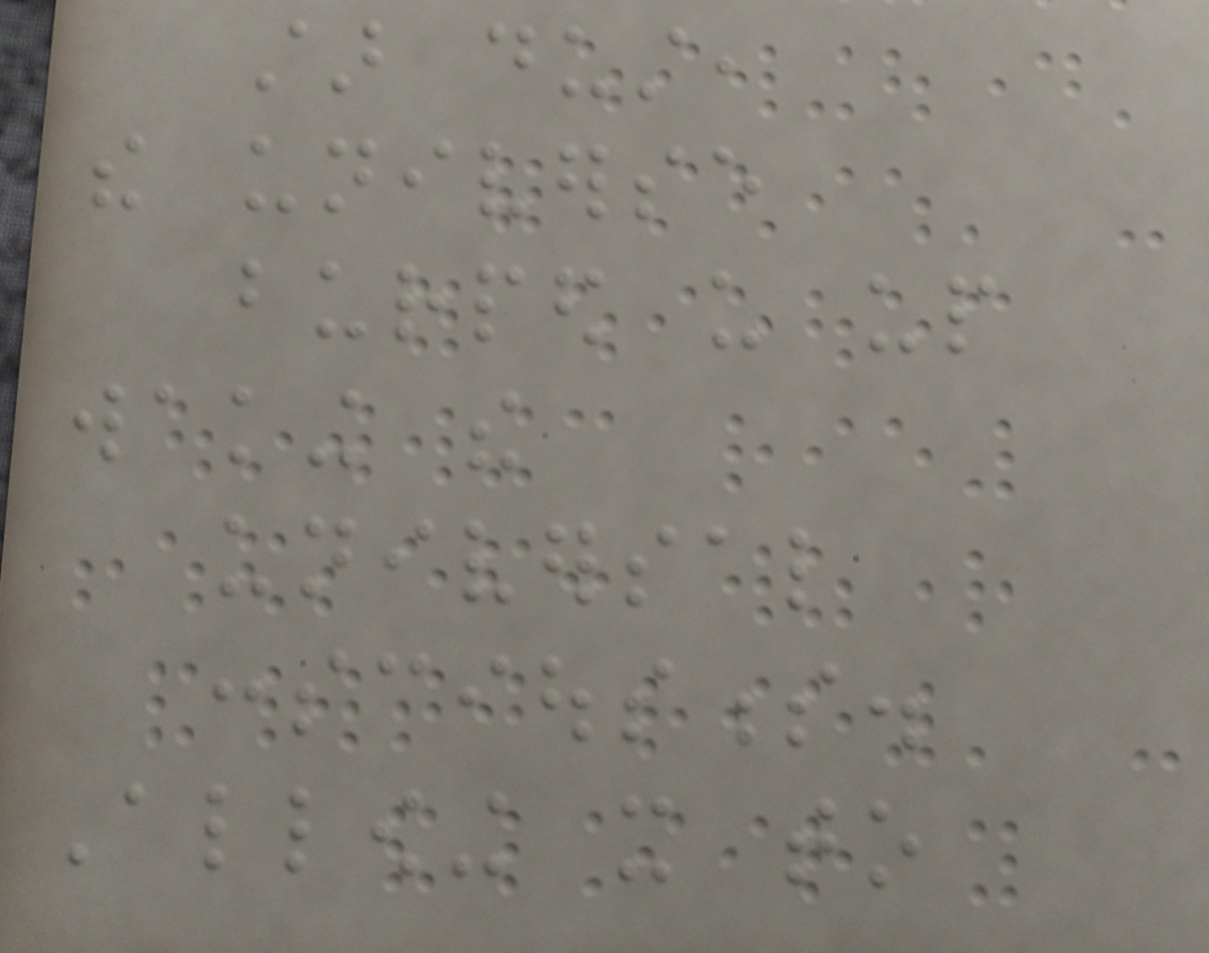star dust,
the universe
burped us up
waking the
universal
consciousness.
Allowing it to
